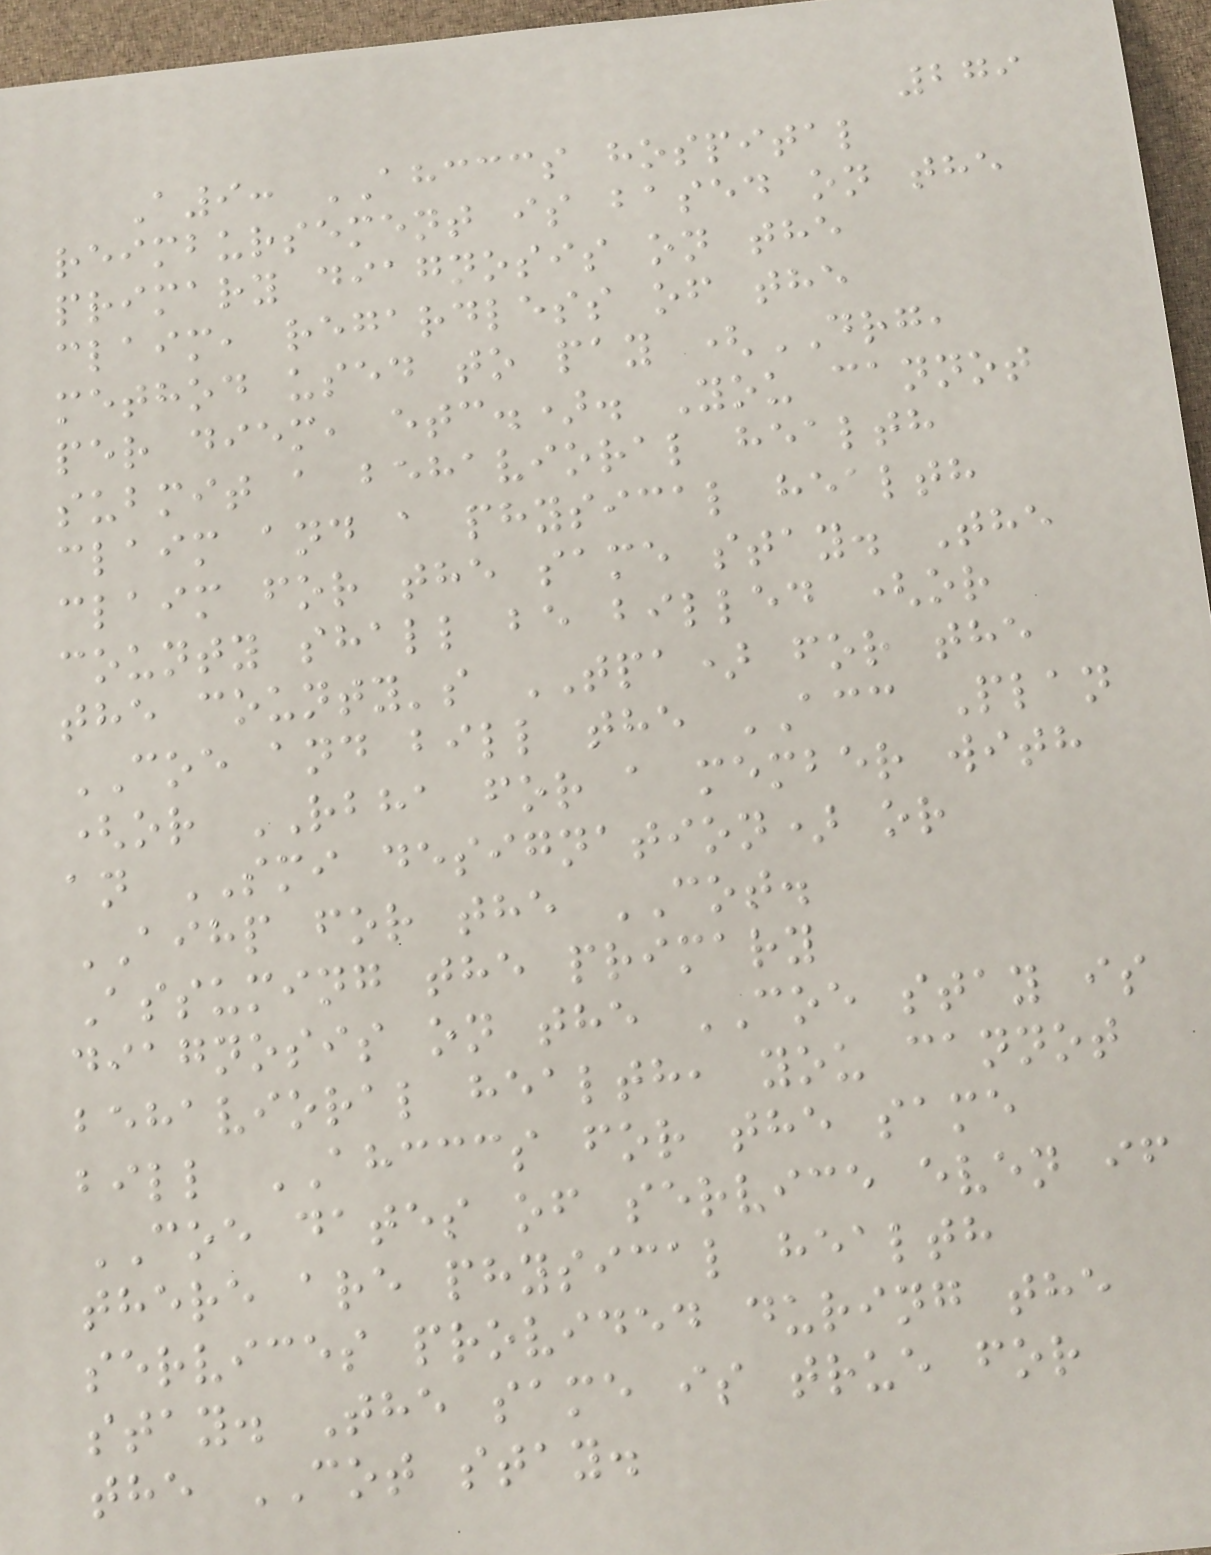279
A9: AHCCCS hospital
reimbursement is based on the
primary diagnosis on the
claim, regardless of the
method used to pay (DRG,
per diem, etc.). You cannot
submit a behavioral health
claim and a physical health
claim for the same stay. The
county shall be billed (or
the county's TPA) for the
COE and bill the ACC Plan
(or RBHA for a member with
an SMI designation) or
AIHP for the COT.
Assuming the primary
diagnosis on the COE stay is
behavioral health, you cannot
bill AHCCCS for the same
COE dates of service even if
there are physical health
services provided during the
stay. The same is true for
the COT stay.
